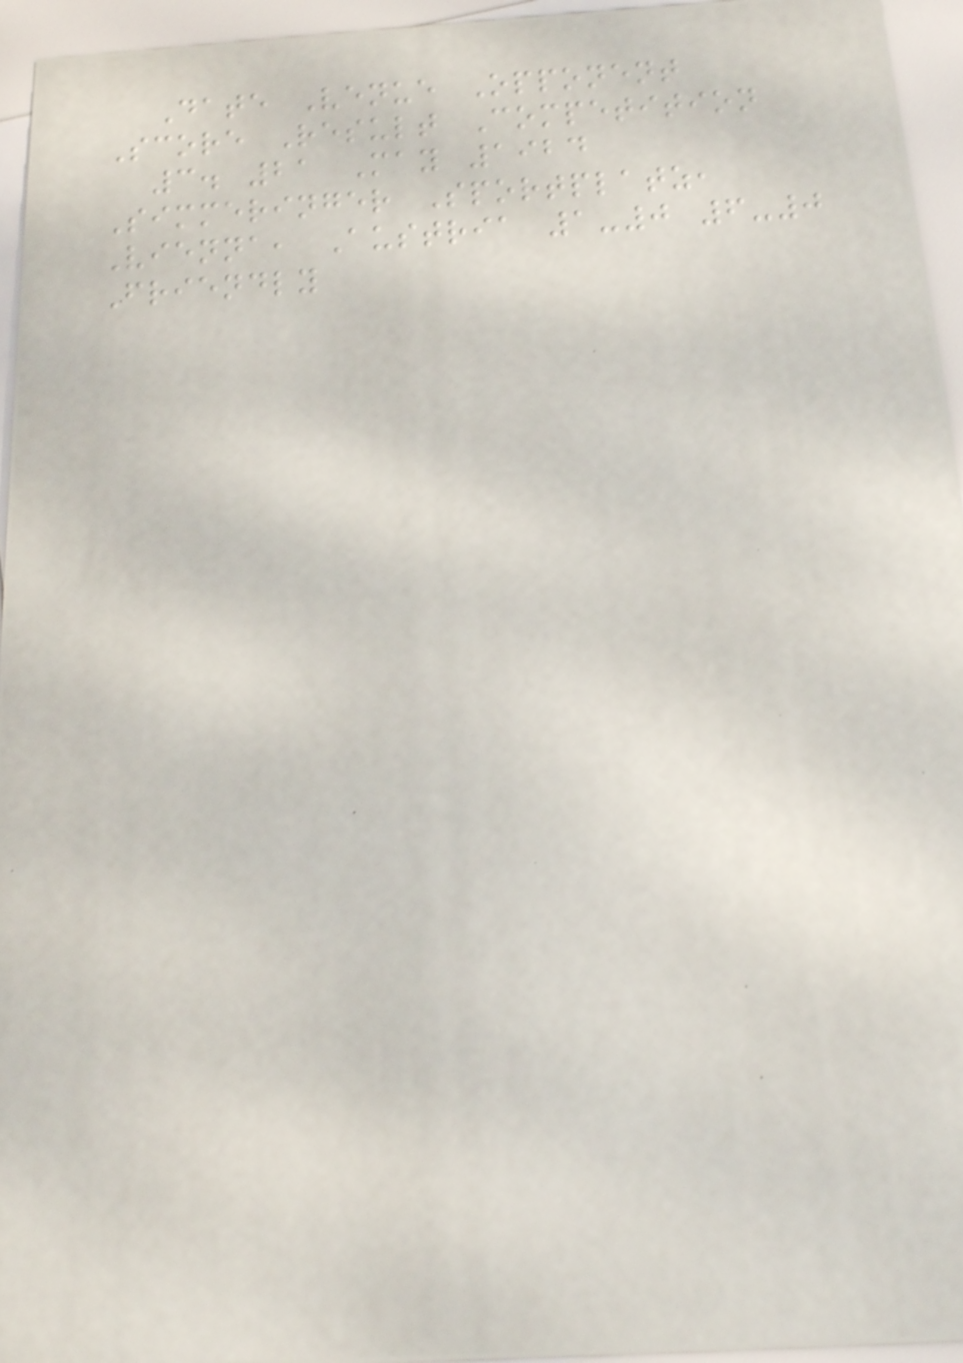Date Venue Opponent
Score Result Competition
3. 21 May 1924
Simmeringer Sportplatz,
Vienna, Austria 1-0 6-0
Friendly
